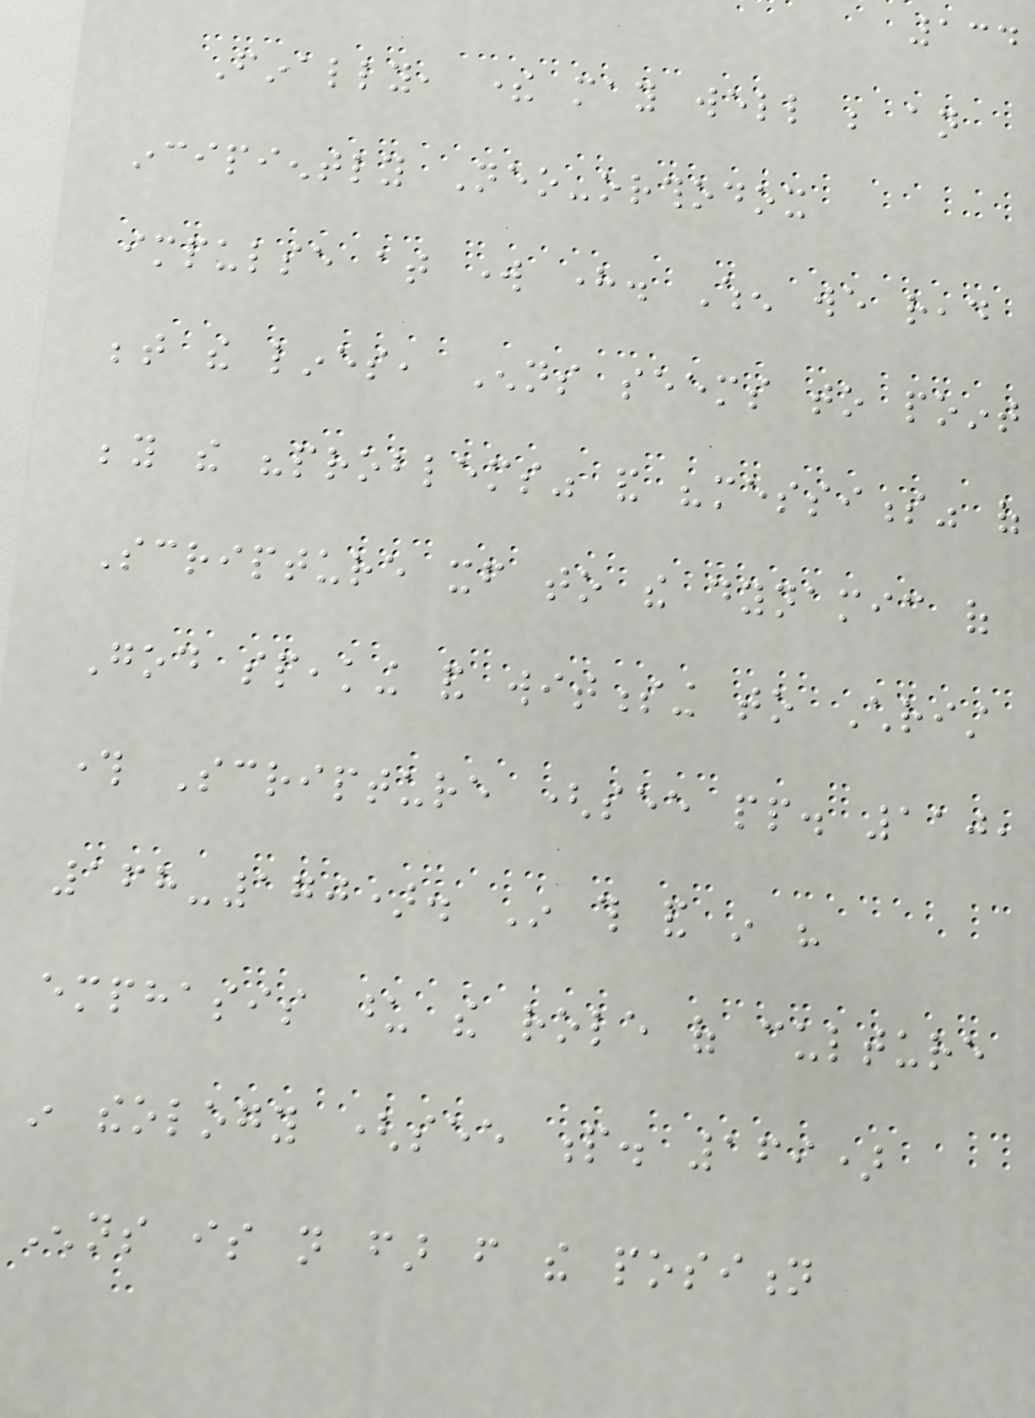134
Finally, there may well be an
incipiently Neo-orthodox
impulse at work here. When we read
between the lines, Enns seems to point
beyond the "problems" and "messiness" of
Scripture itself to the dynamic of
God speaking and witnessing to Christ
through Scripture (see pp. 110,
168-170). In this and in his
emphasis upon the role of culture
in theology (see p. 169)
Enns is not far from the position
